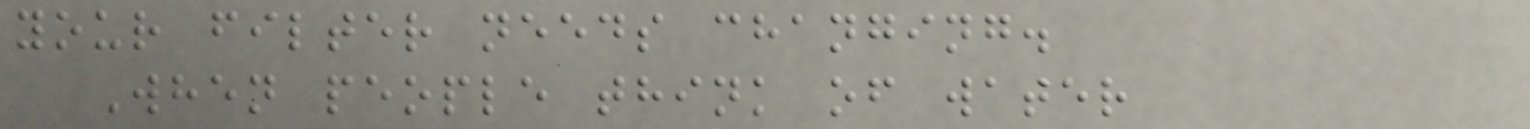your filter needs changing.
When people think of water
